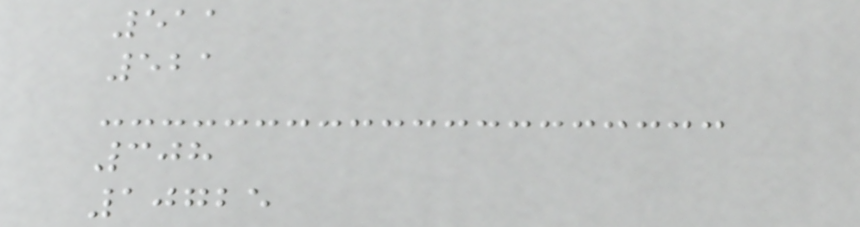511
521
308
10725
